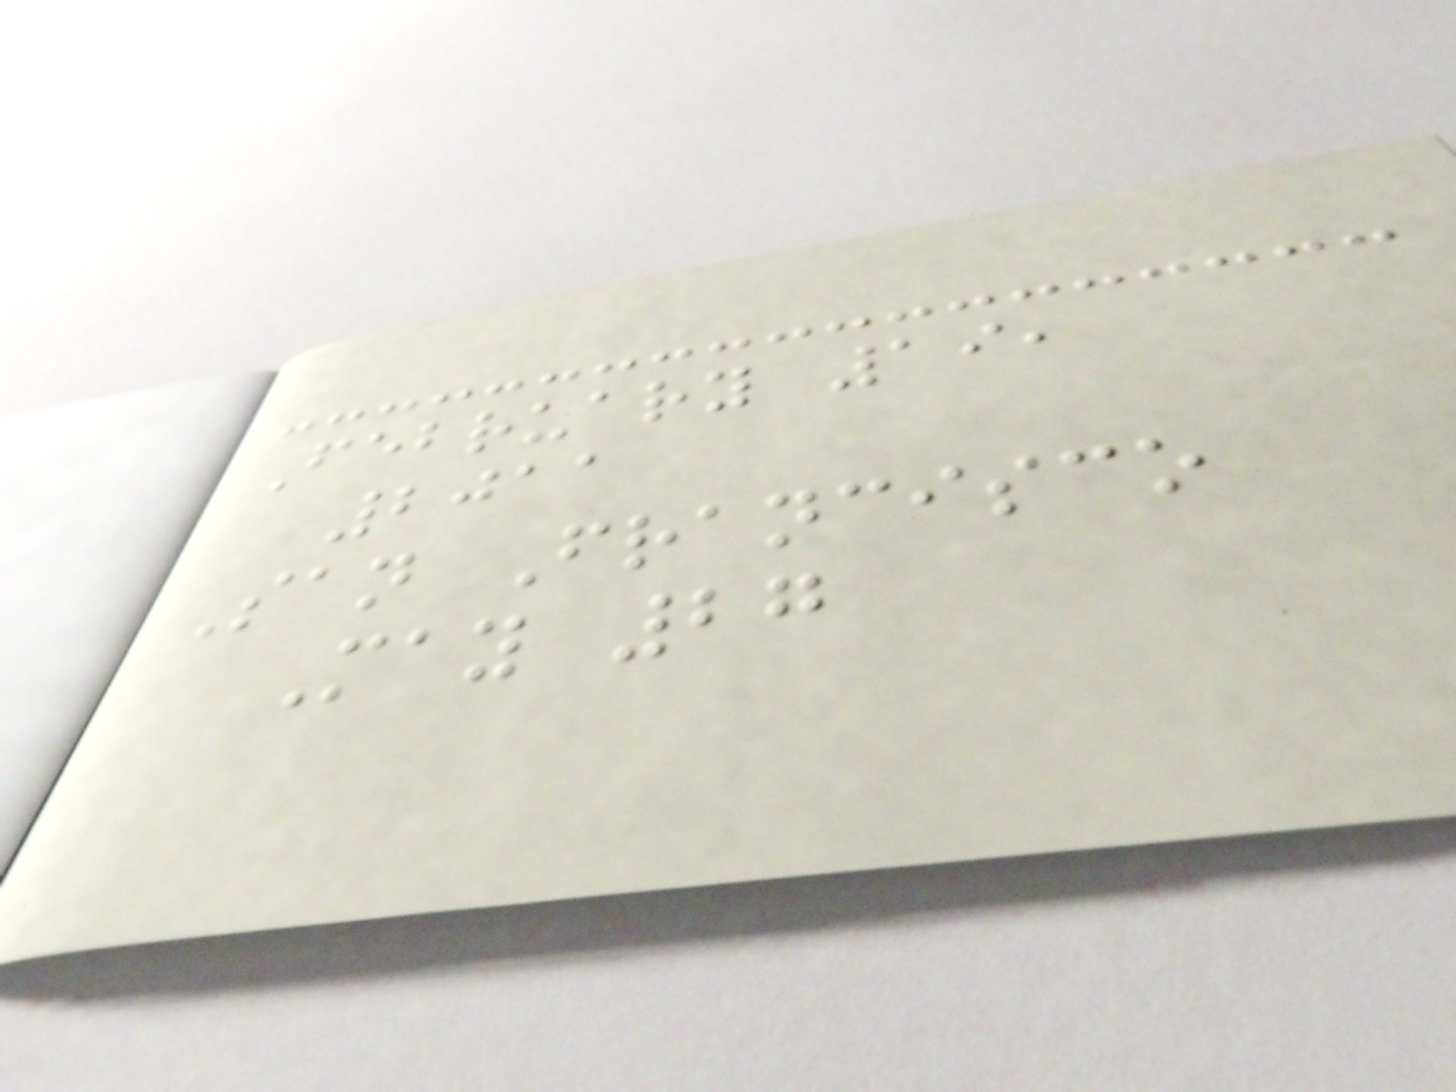February 19,
2011
San Francisco
May 27
